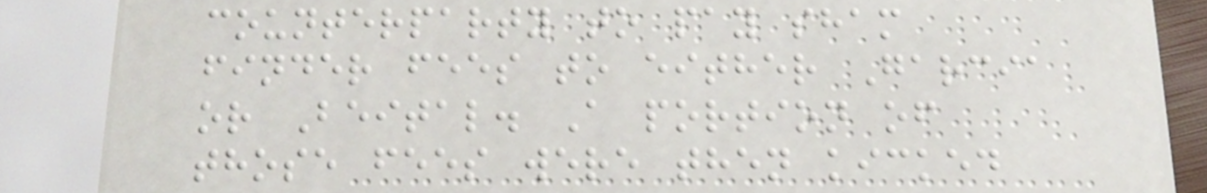counterparty to pay sham
finder fees to either Garcia
or Beital. A portion of
those fees were then kicked
